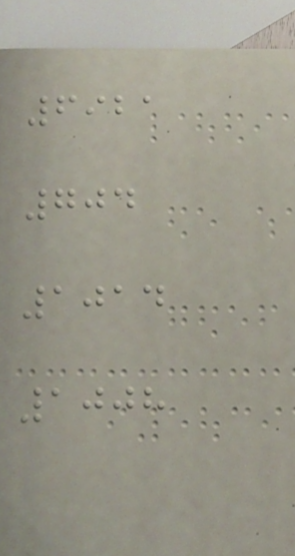6921
704
1014
1008
